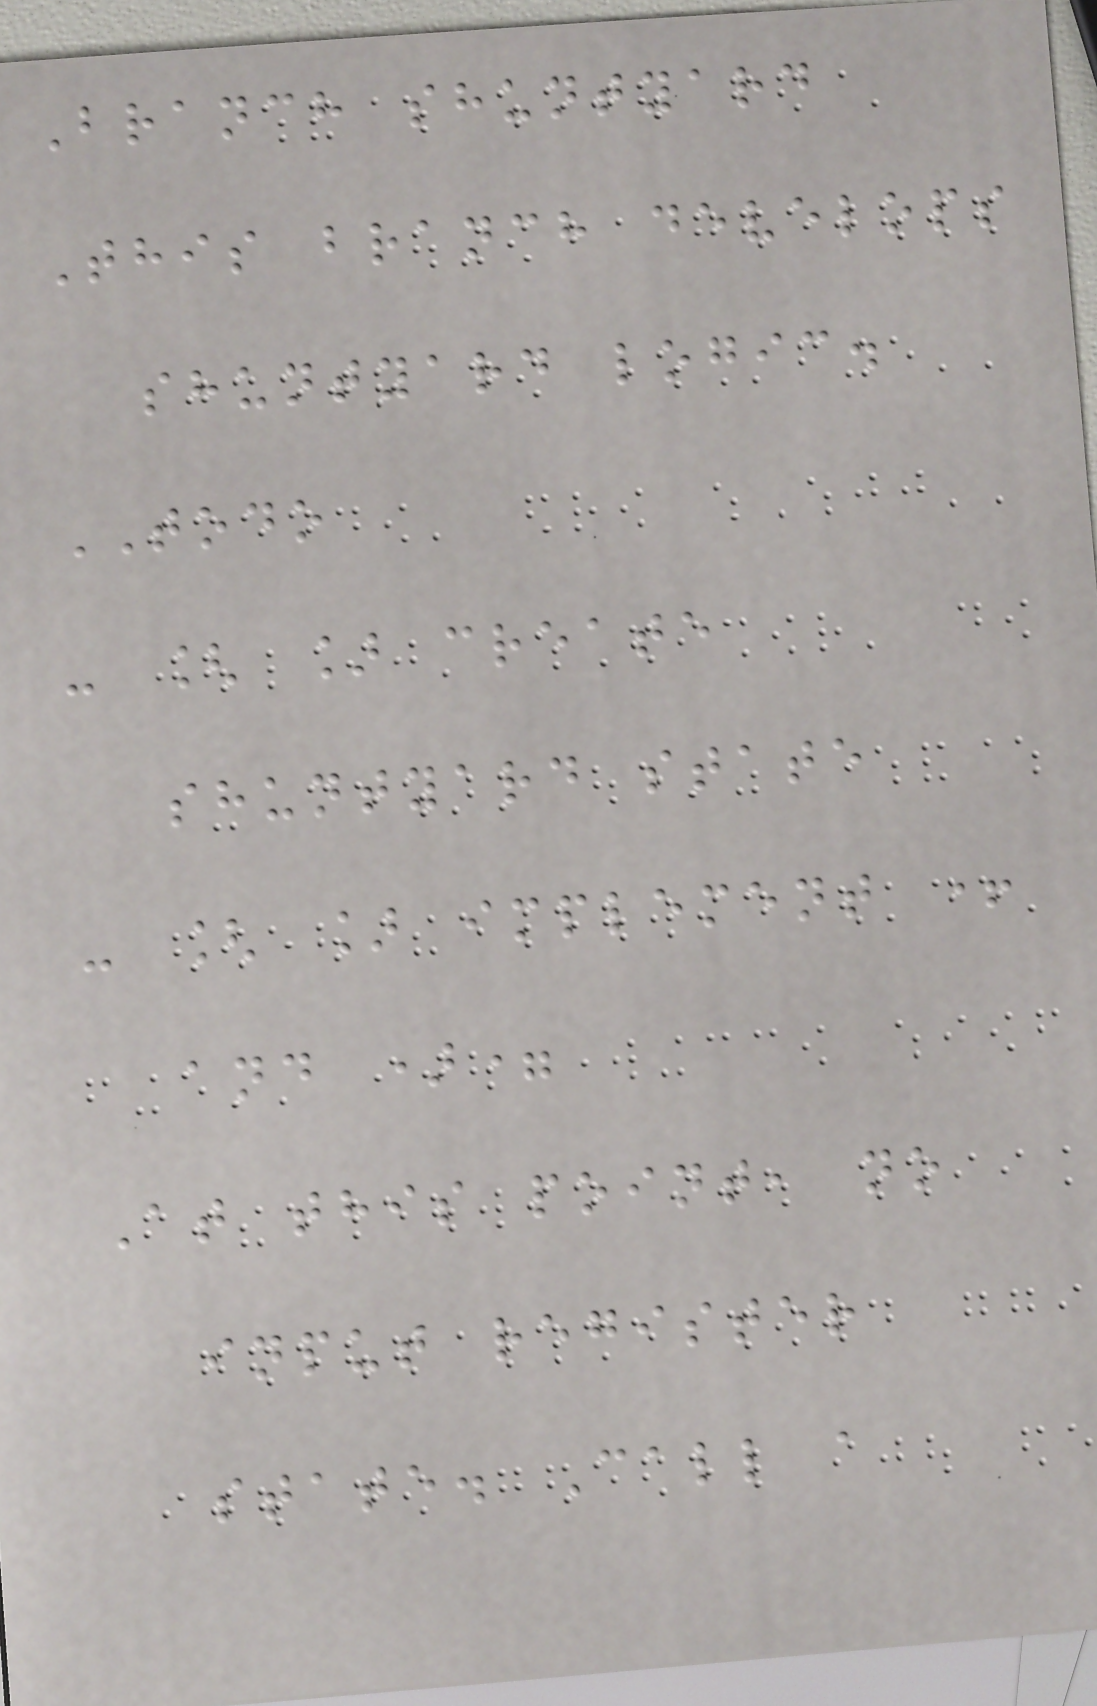Branch shuntyard
This branch develops
shuntyard logic.
TODO
- [ ] create
shuntyard state
- [ ] implement +
and )=
At this point, no
input register
state. Call a
